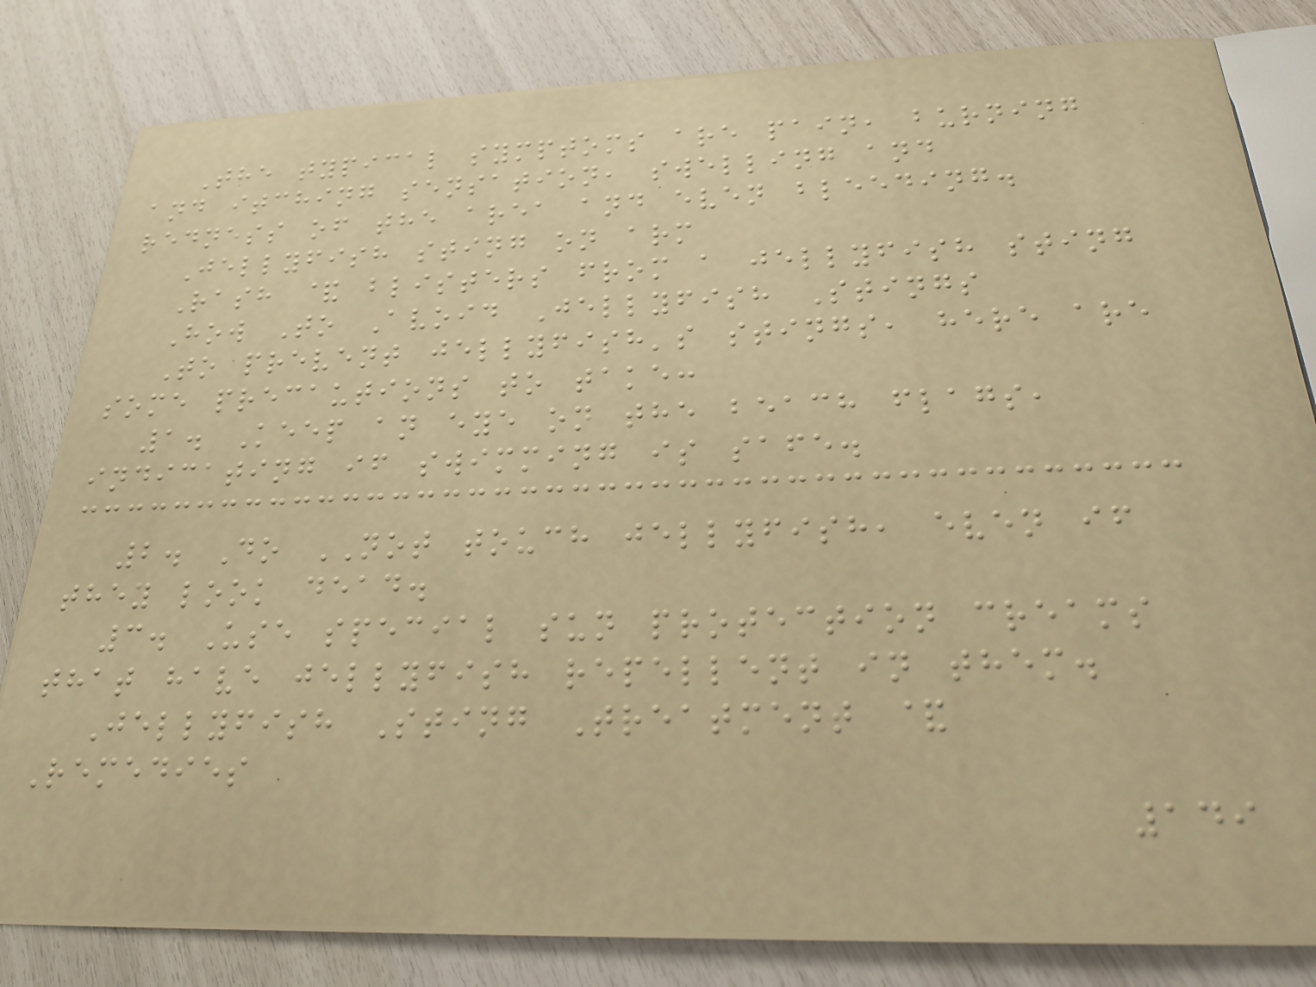The typical symptoms are pain, burning
and itching sensation, swelling and
redness of the area and even bleeding.
Jellyfish sting on arm
Rash & blisters from a jellyfish sting
How To Avoid Jellyfish Stings
To prevent jellyfish's stings, here are
some precautions to take:
1. Keep an eye on the beach flags,
indicating if swimming is safe.
2. Do NOT touch jellyfish, even if
they look dead.
3. Use special sun protection creams
that have jellyfish repellent in them.
Jellyfish Sting Treatment &
Remedies
149
